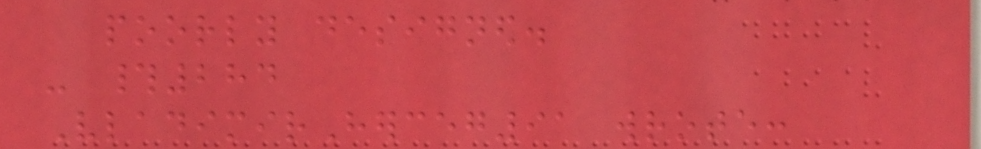poorly designed.
- #284
VladimirHerceg91 wrote:
